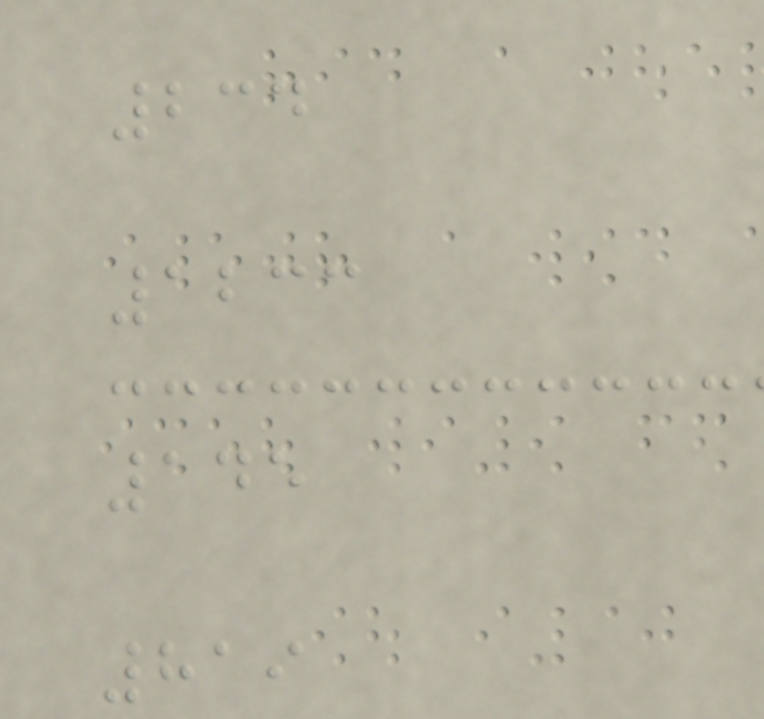234
1233
145
819
